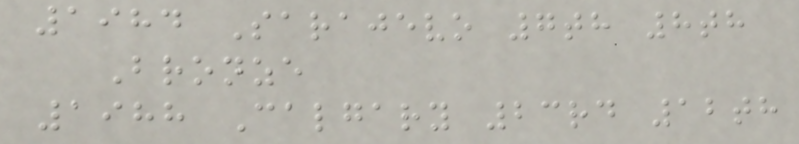1984 Sarajevo 7th 8th
Bronze
1988 Calgary 23rd 12th
